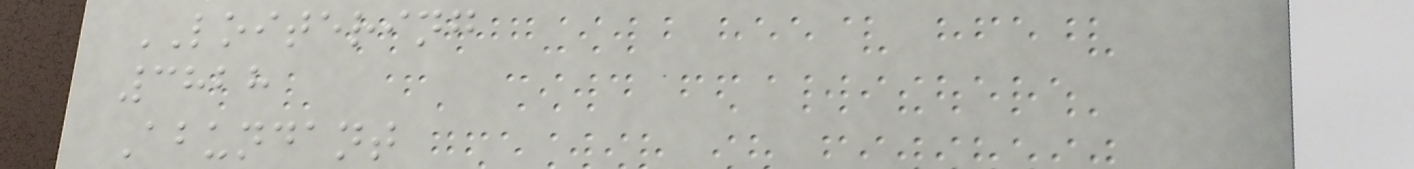LOITERING
3828
Abundant
